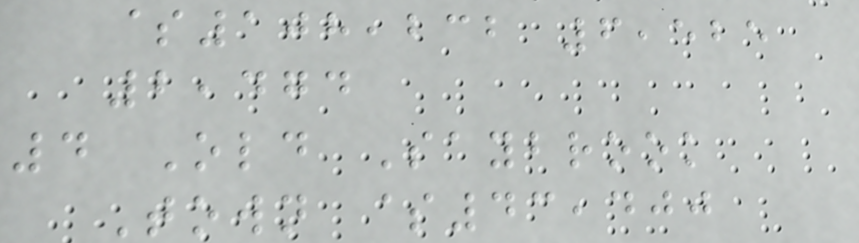$108,232 6,525
2,474
4 Old Saybrook
Town $43,400
